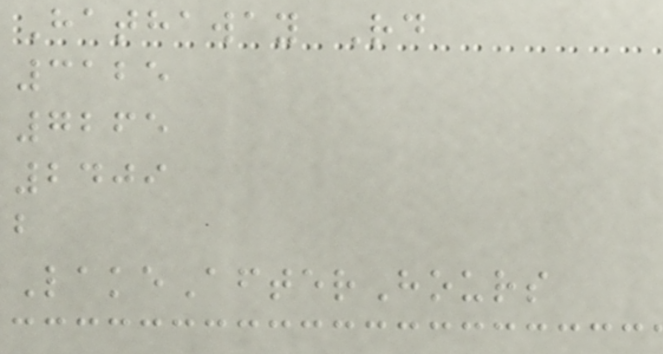Hathaway Rd
3125
7265
2409
b
LakeAfterHours
